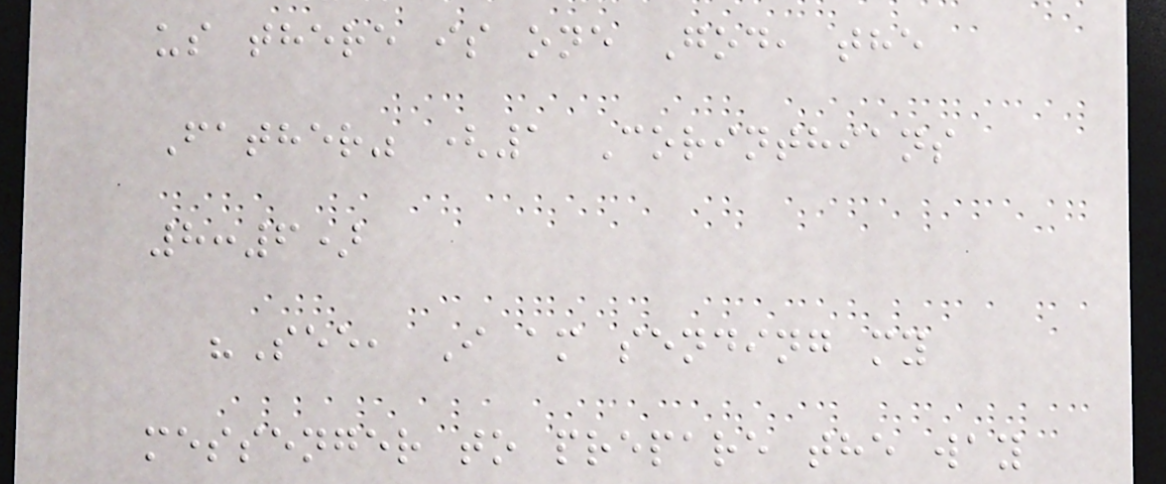us there is one God, the
Father" (1 Corinthians
8:6)
"See, I am sending my
messenger to prepare the way
